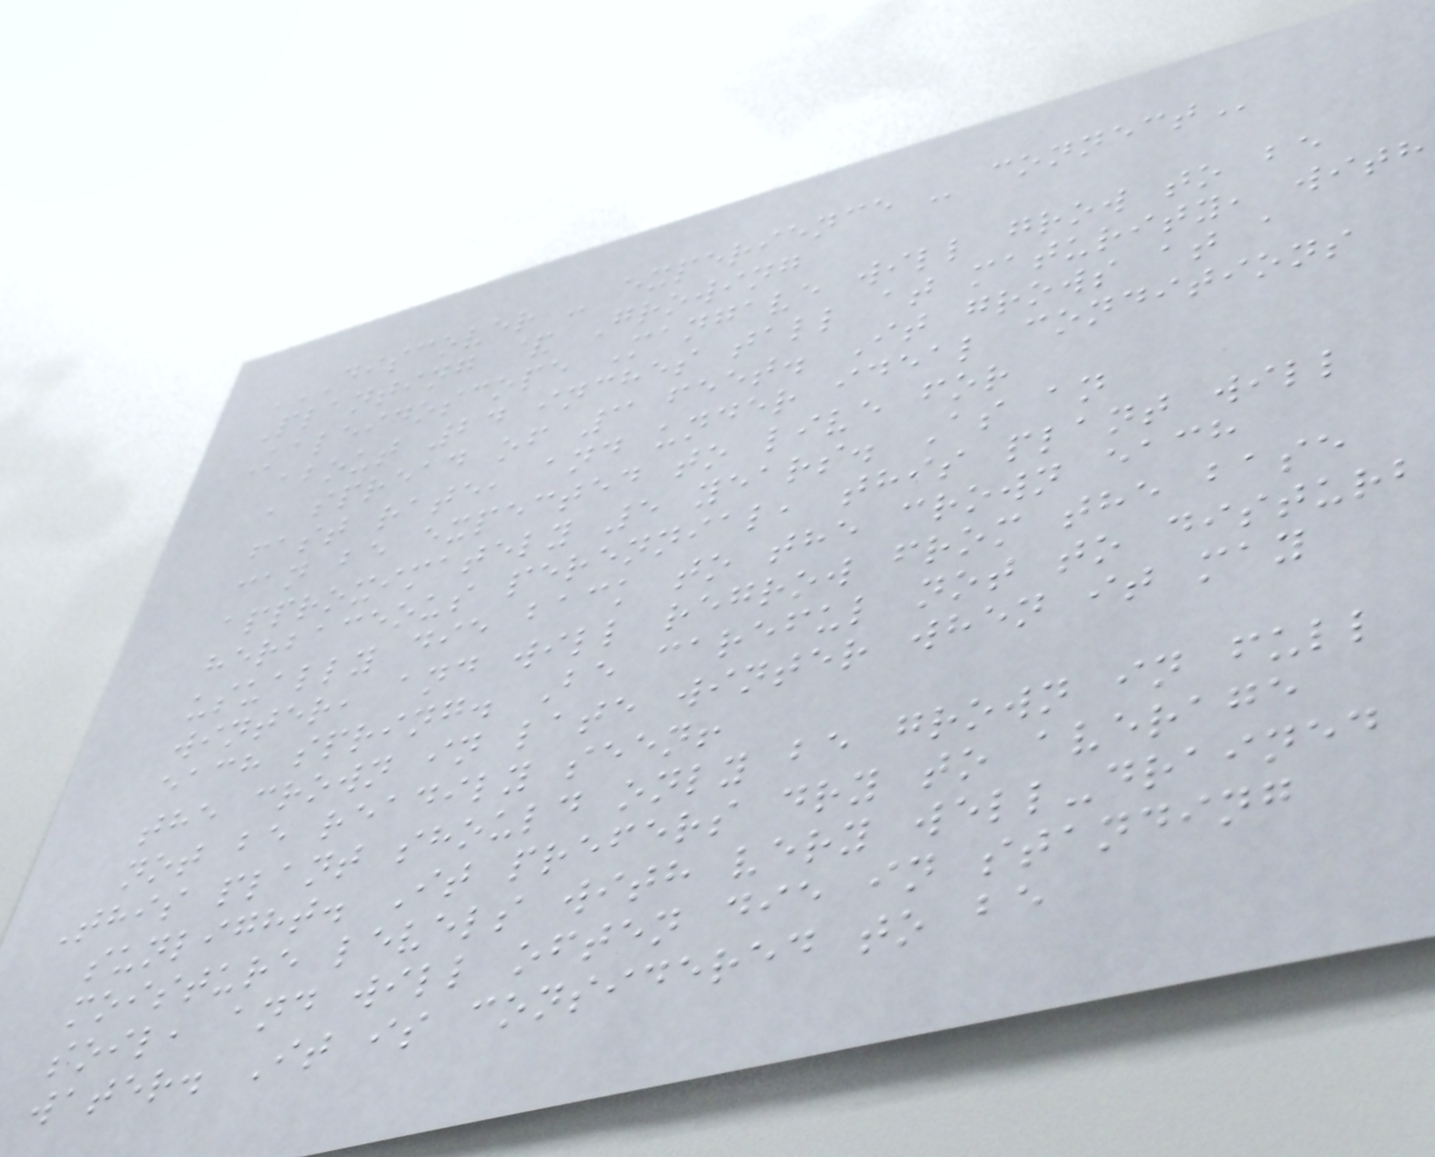DISCOVER - EXPERIENCE - CONNECT
Planting & Growing
Kaleidoscope Mangave will grow to be
about 24 inches tall at maturity, with
a spread of 3 feet. It grows at a
fast rate, and under ideal conditions
can be expected to live for
approximately 5 years. As an
herbaceous perennial, this plant will
usually die back to the crown each
winter, and will regrow from the base
each spring. Be careful not to disturb
the crown in late winter when it may
not be readily seen!
This plant should only be grown in full
sunlight. It prefers dry to average
moisture levels with very well-drained
soil, and will often die in standing
water. It is considered to be
